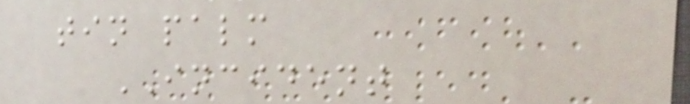tin palm
INCIDENT
